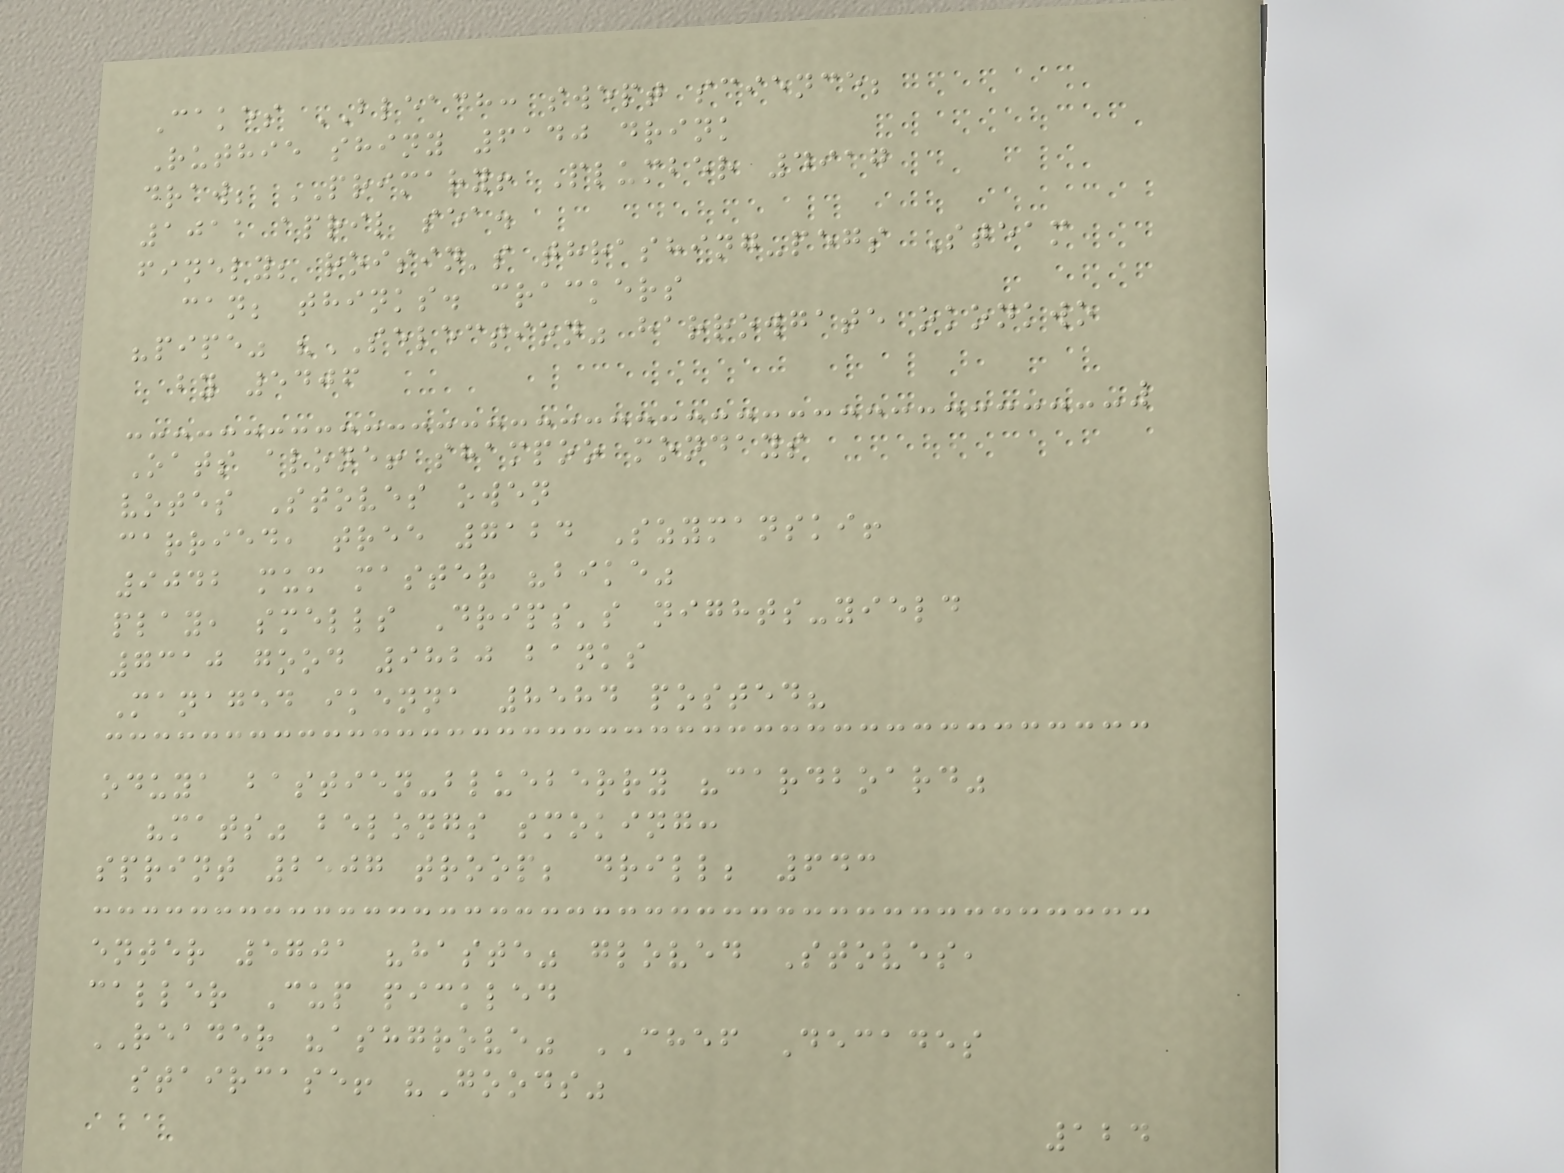Cakes BLEACH: swept science;
Ruthie shiny 6140 drink
draw; PRIMARY! Plumber 4917
1011 april sea.
finely; roisin's thrashing-pegs Steam
can; thinks. crackers
"pipe" "SELECTION" harrowgate okonkwo
by 5406
Oats alone! shampoo mondays
votes Stoves owen
carried, tree 7124 Szymanski!
9042 mum master "bike"
play, smells Drips's nights-yield
7310 good 9820 banks
Managed ikenna 8584 posted?
oduya bastien-blueberry "cardboard"
"mats" belongs smoking:
sprint 2507 troop; drill; 643
enter 5701 "haste" gloved Stoves,
caller Cup pickled
READER "ashgrove" CHEF Decades
staircase! "Goods"
124
